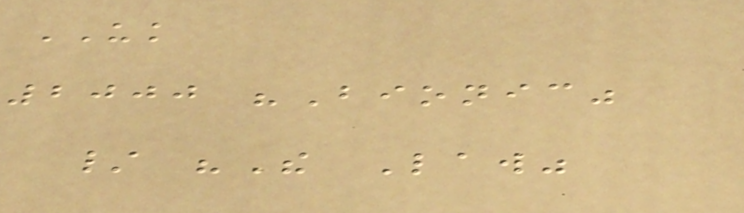UK
2000 "Bionic"
/ "The Law"
